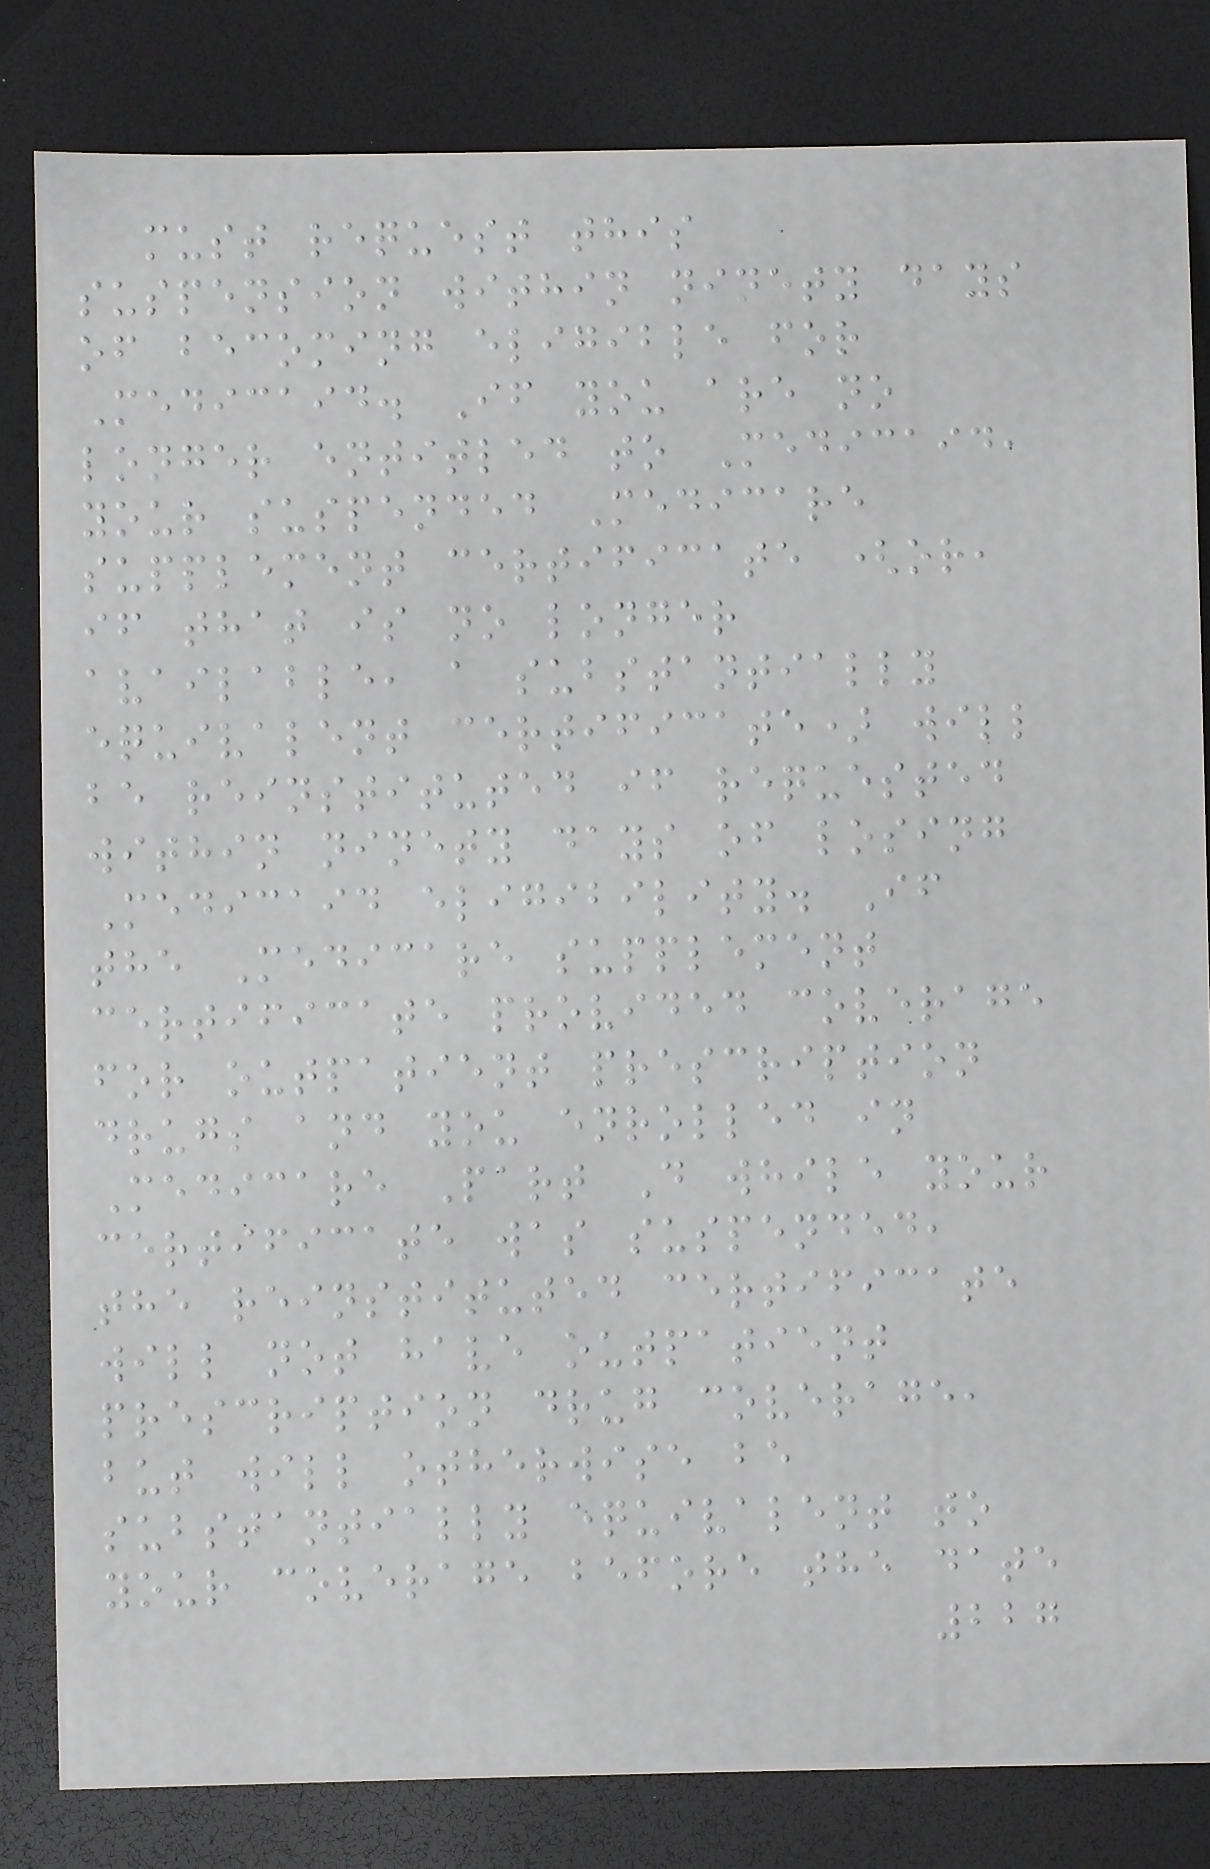must request this
suspension within ninety days
of becoming eligible for
Medicaid. If you are no
longer entitled to Medicaid,
your suspended Medicare
supplement certificate (or,
if that is no longer
available, a substantially
equivalent certificate) will
be reinstituted if requested
within ninety days of losing
Medicaid eligibility. If
the Medicare supplement
certificate provided coverage
for outpatient prescription
drugs and you enrolled in
Medicare Part D while your
certificate was suspended,
the reinstituted certificate
will not have outpatient
prescription drug coverage,
but will otherwise be
substantially equivalent to
your coverage before the date
227
